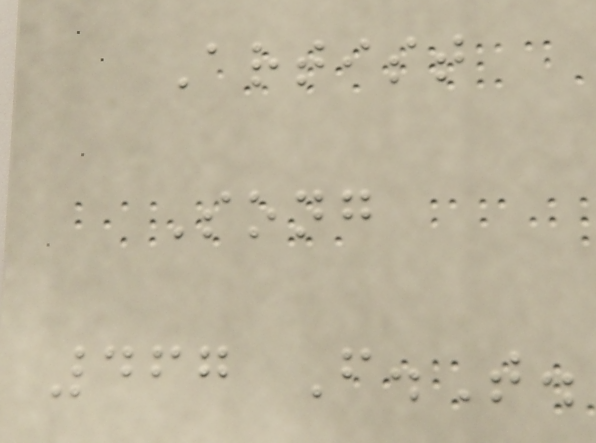Artist
Song
467 F.T.
